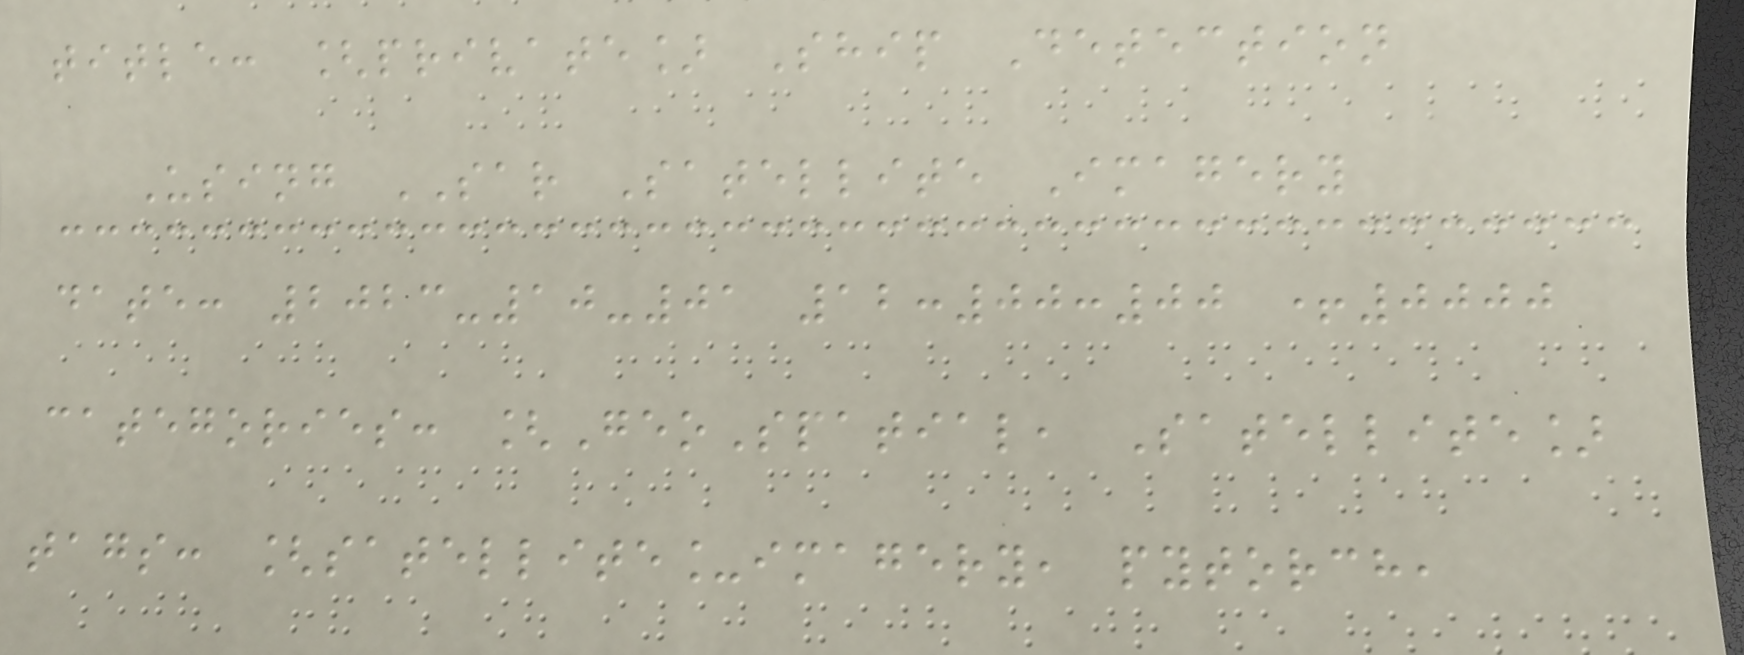title: [private] Ship Detection
Using SAR Satellite Imagery
date: 2023-10-01 12:00:00 +0000
categories: [GeoSpatial, Satellite]
tags: [satellite_imagery, pytorch,
